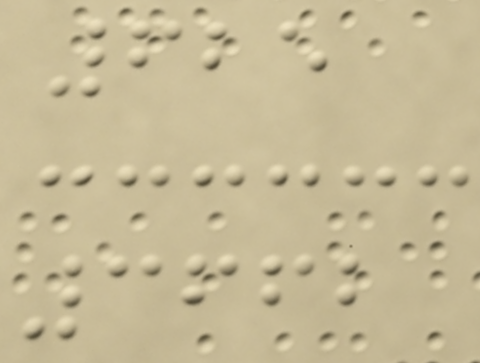625
3662
